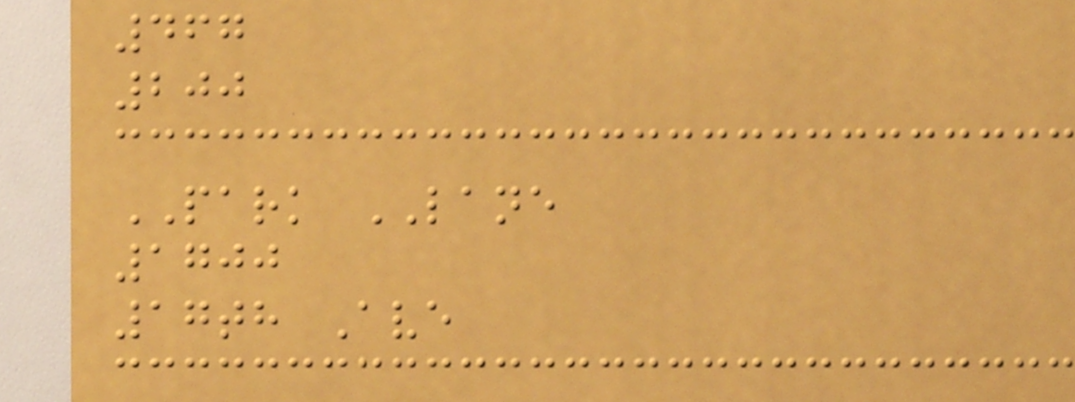467
200
PARK LANE
1700
17th Ave
